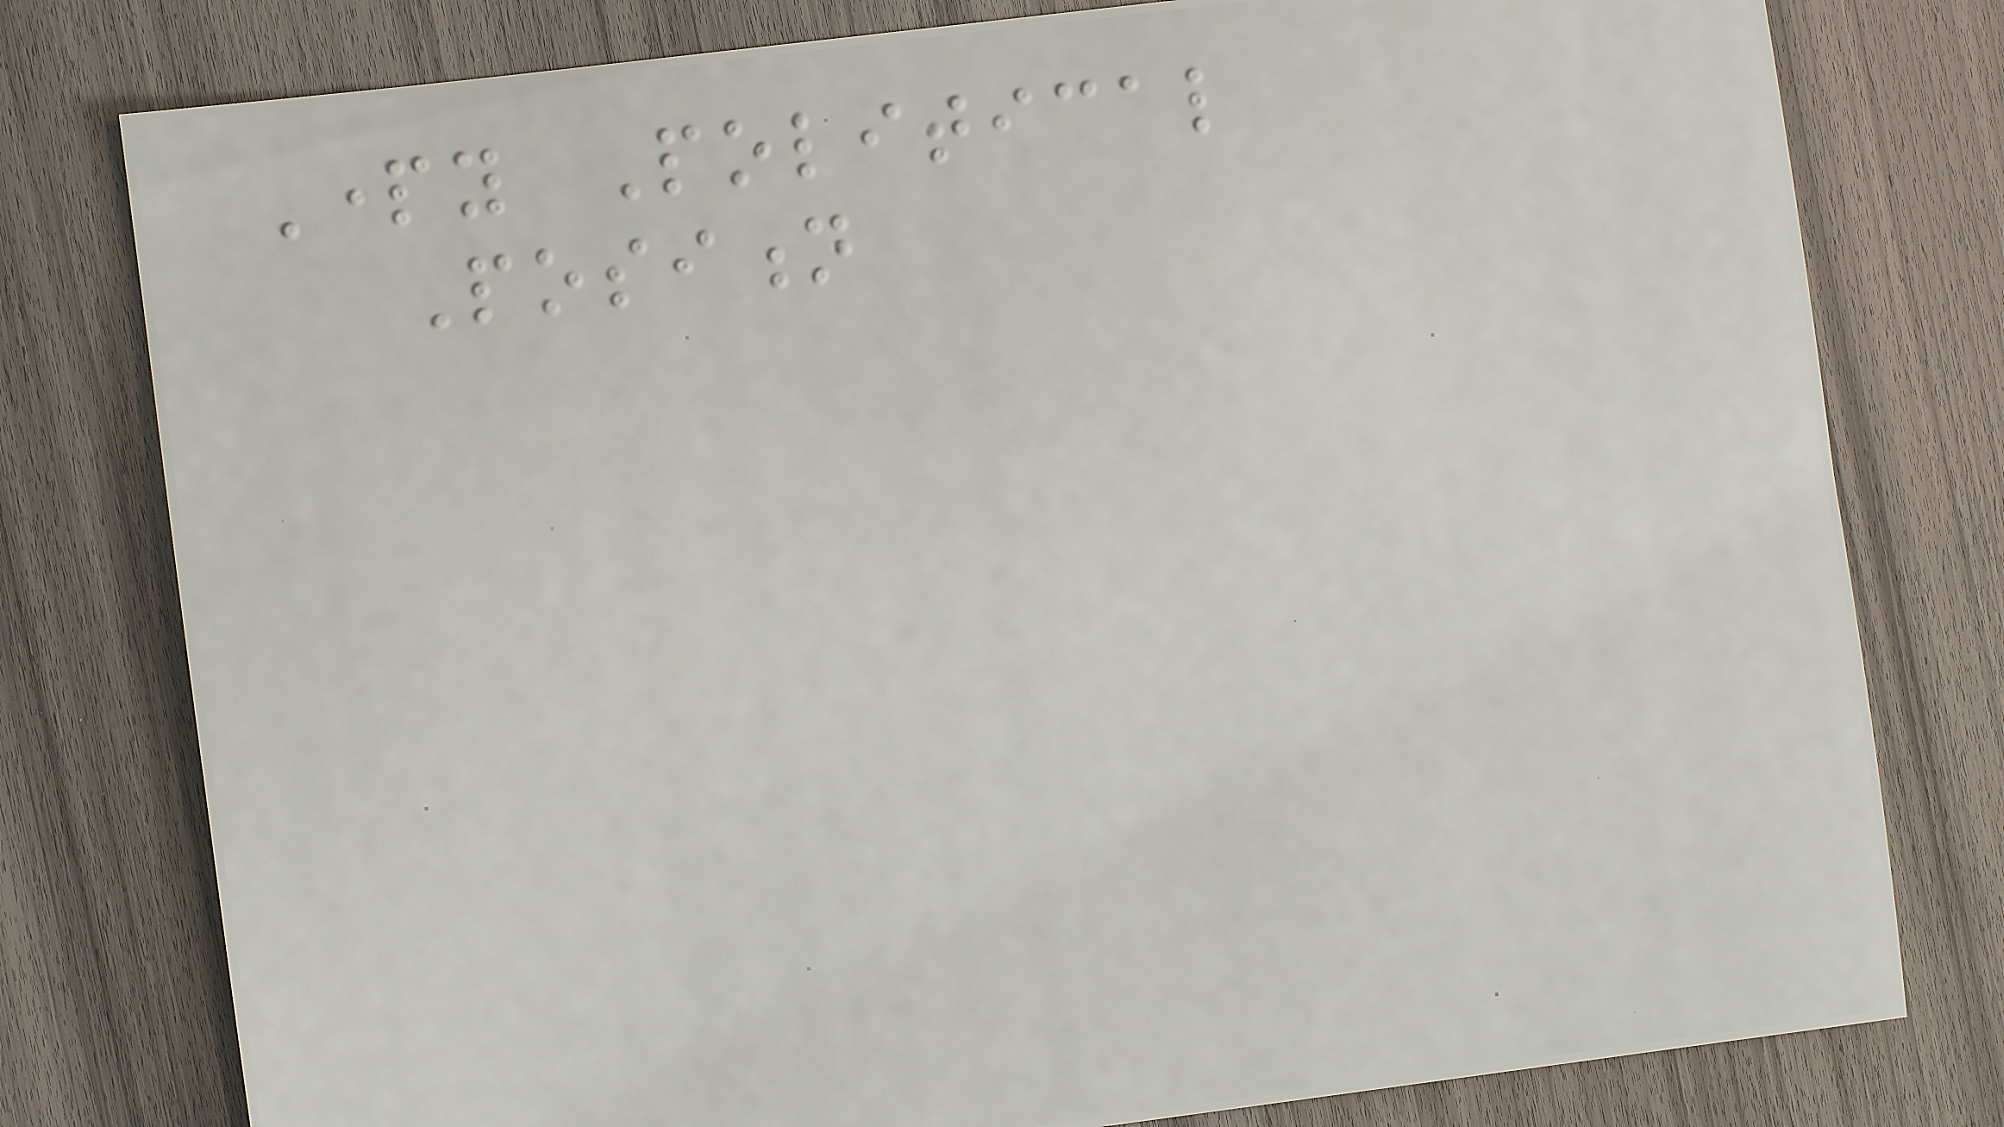Party Political
Position
